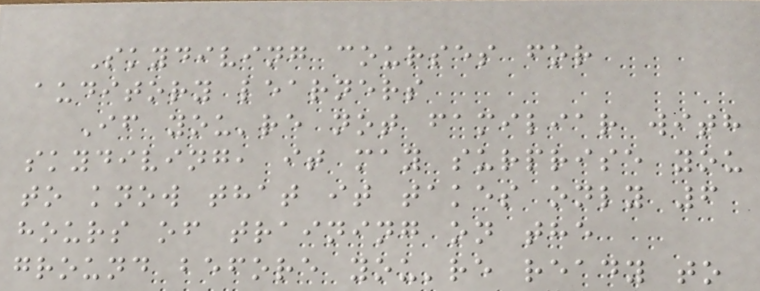Skydiving courses for
auditory learners
If you're not familiar with
skydiving, it may surprise you
to know that it takes only 6
hours of training on the
ground before you're ready to
